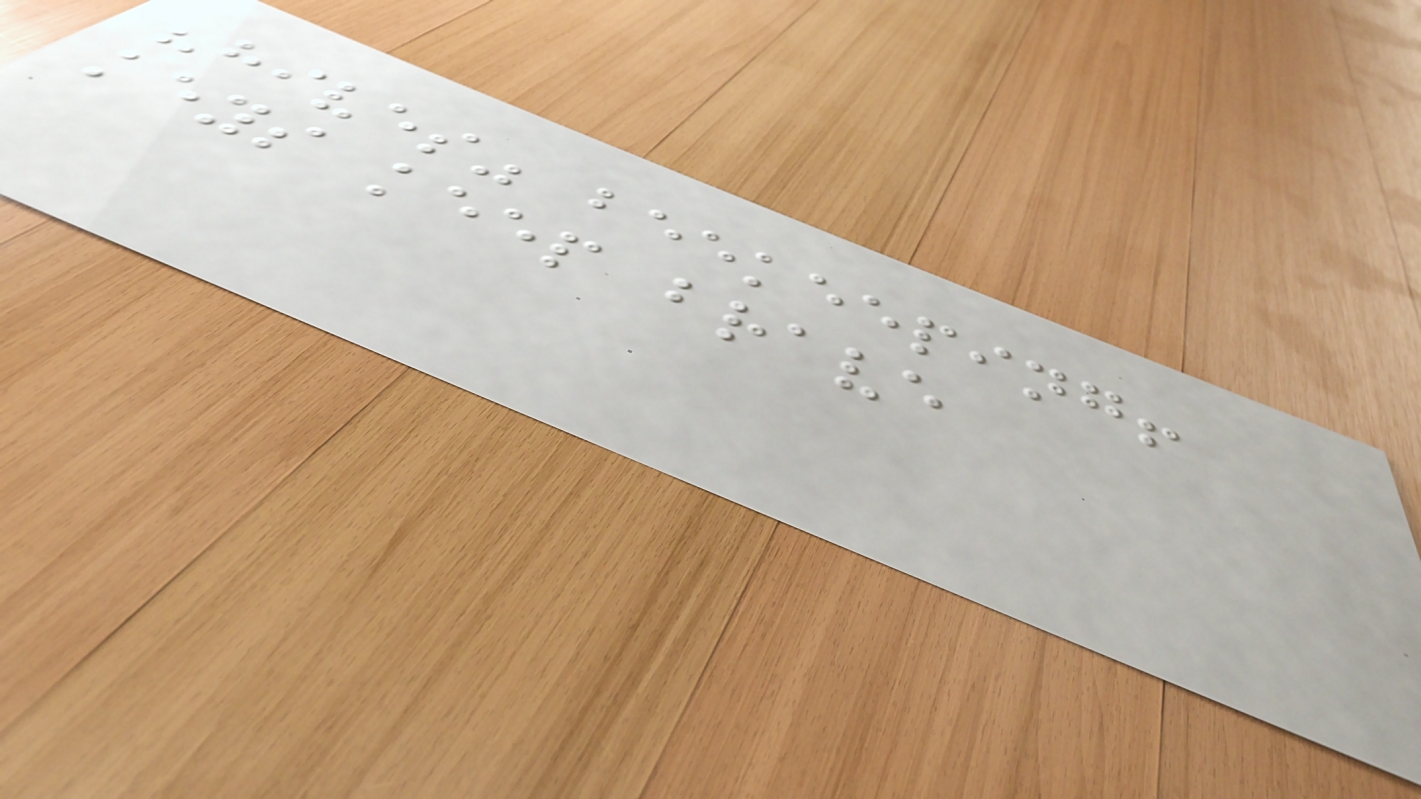"hives" beekeeping!
keys keep brave
